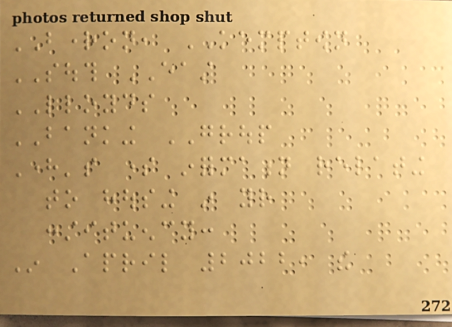BRIGHTON, KEMPTOWN
SOUTH EAST
LLOYDS
BANKING GROUP
Here's some information relating
to housing in your
constituency:
In April 2022, the
